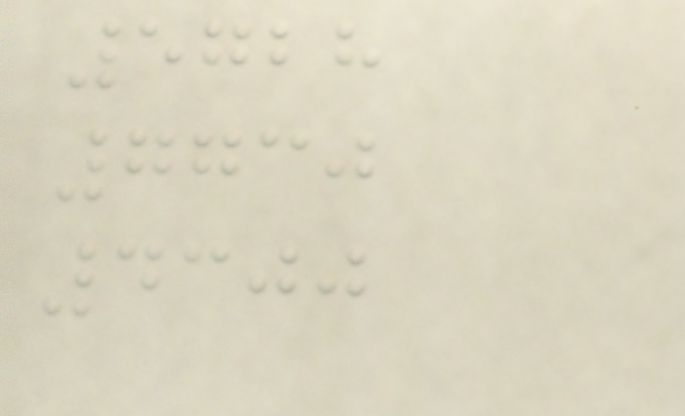5728
7730
4300
